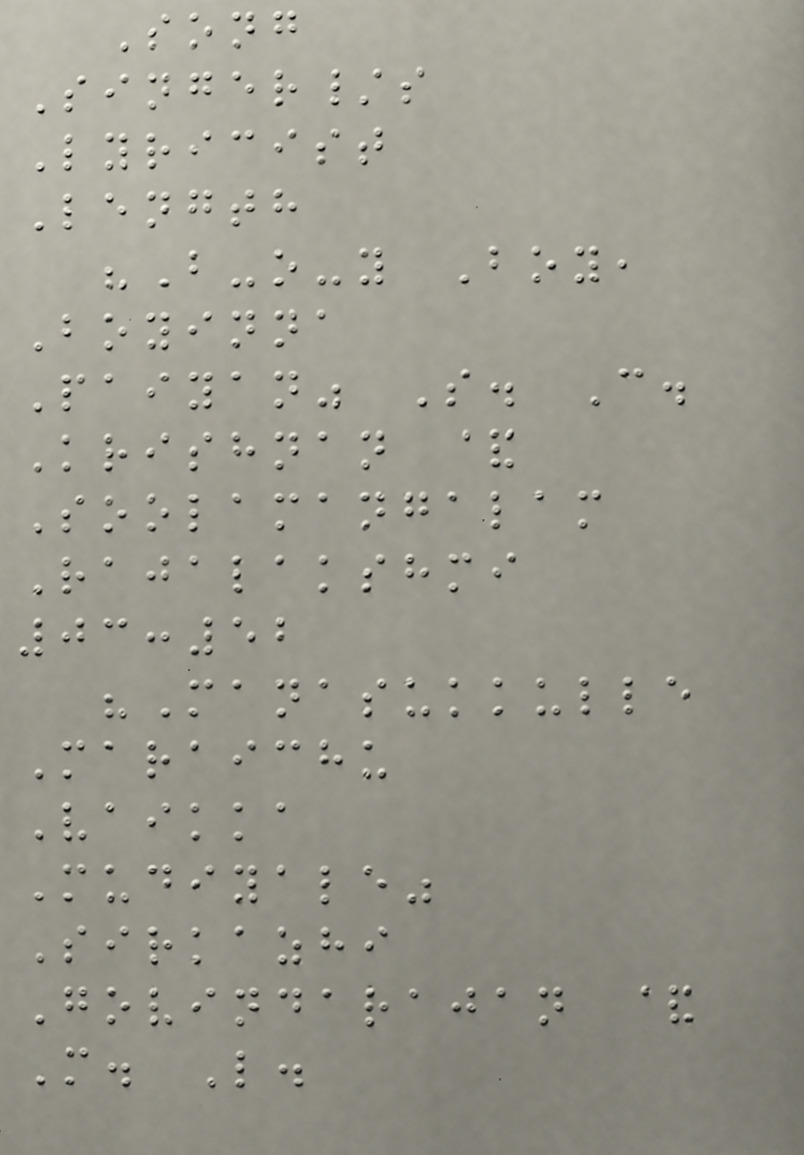Song
Singer/s
Lyricist
Length
"B-o-y Boy,
Boyinna
Paiyan" S. C.
Krishnan &
Soolamangalam
Rajalakshmi
03:52
"Manasukkulle
Maraichu
Vaikka
Mudiyale"
Sirkazhi
Govindarajan &
M. L.
